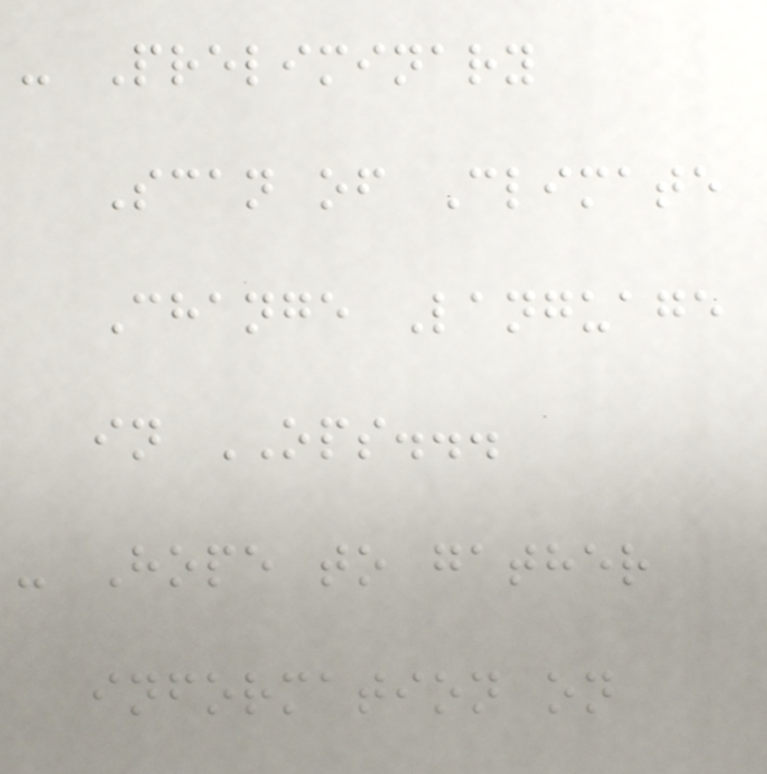- Preliminary
Scan of Climate
Change Language
in OPS...
- Hope to gather
information on
